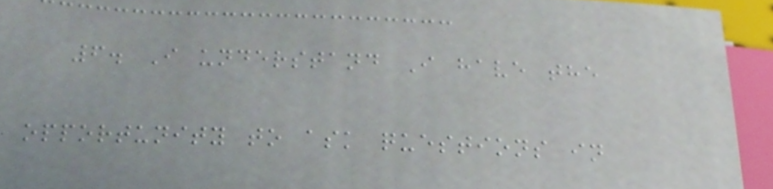6. I understand I have the
opportunity to ask questions in
